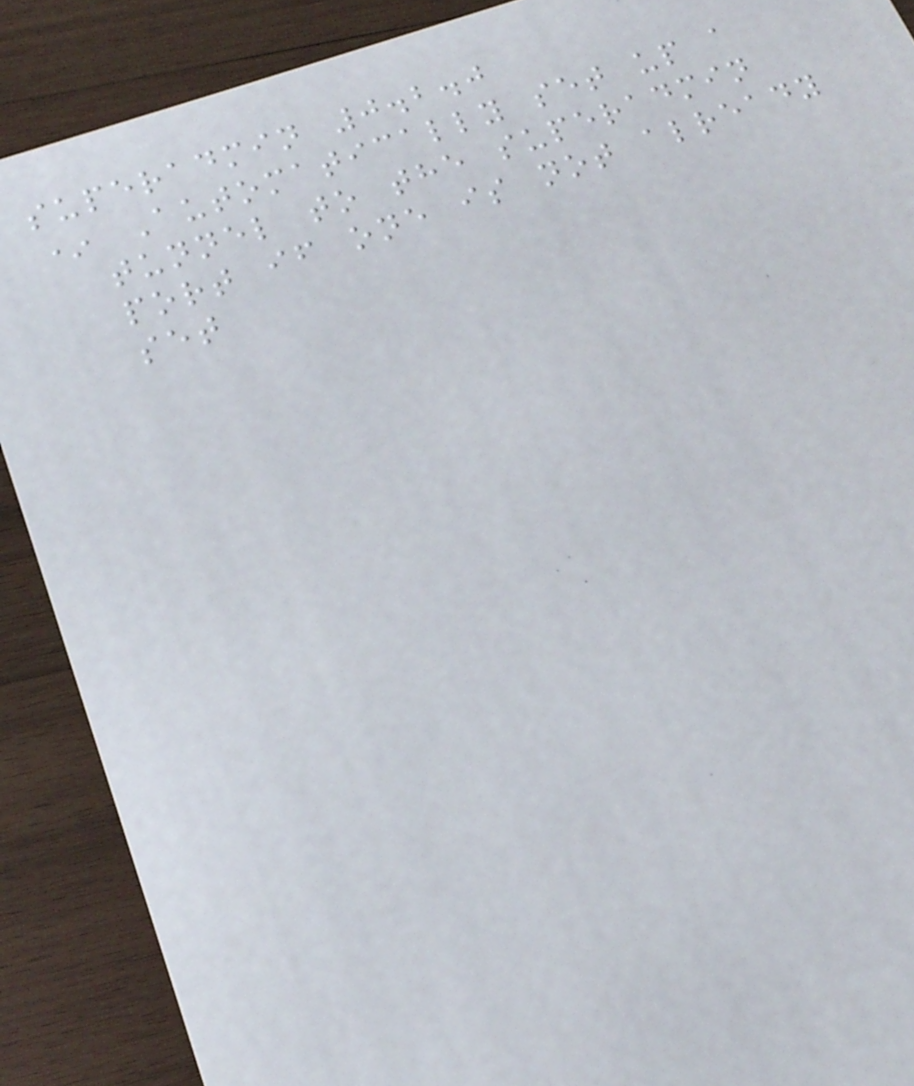superadmin 0.2.0
* Automatically set up a
tunnel to the superadmin
port if one is not already
set
